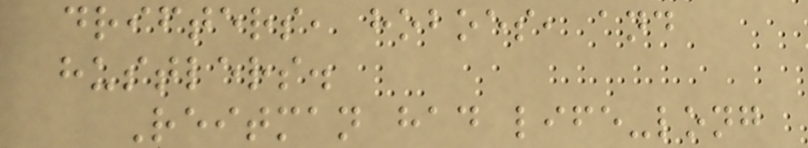drifters, hoboes, and
hustlers.
Reitman had life-long
